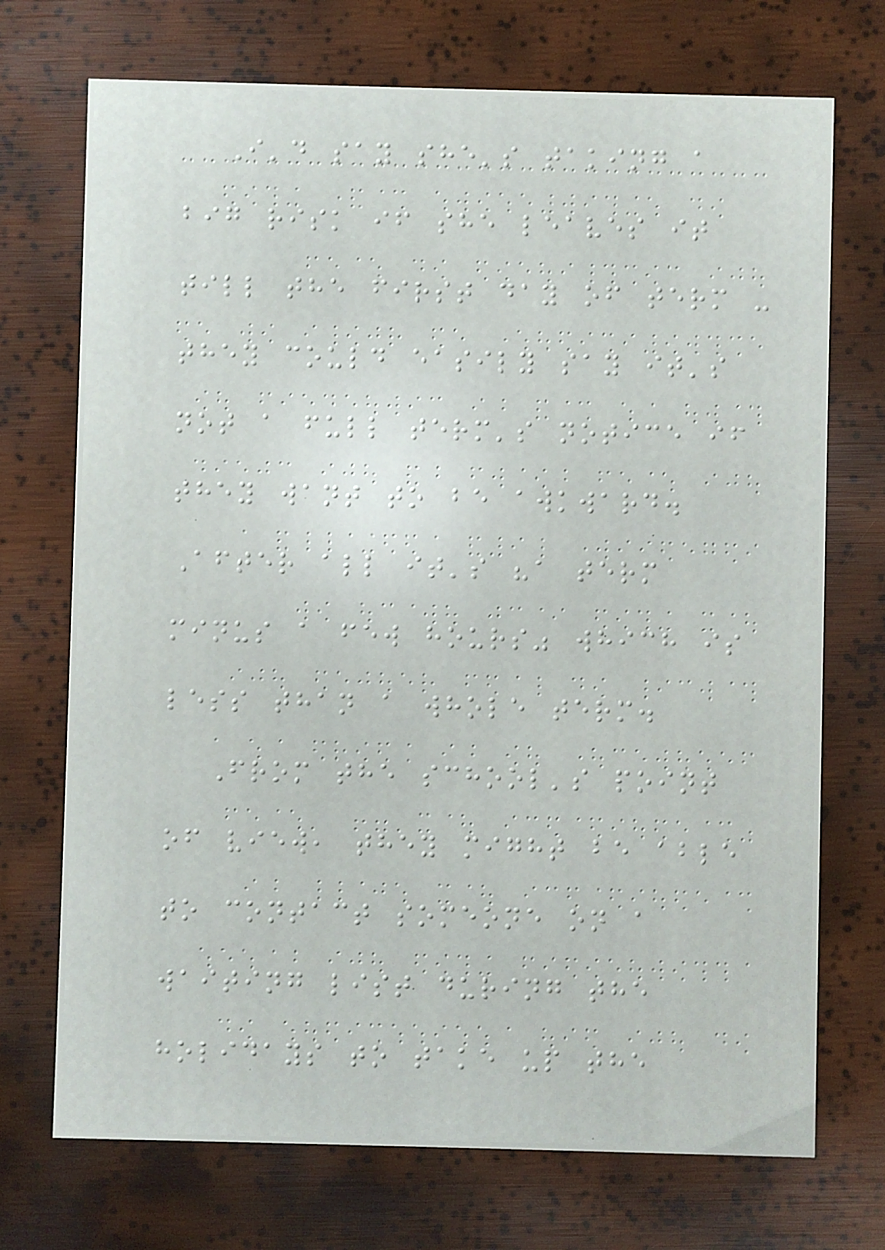I'd say she's taking a
big risk if she leaves it
till the first day of term -
they could easily say it's
not a full term's notice if
they want to be awkward.
After all it's "a term
minus a few hours" which is
less than a whole term.
From the school's point
of view, they might be able
to contact someone on a
waiting list during the
holidays to take up the
